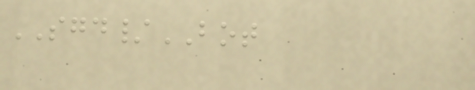SGD/BOT
